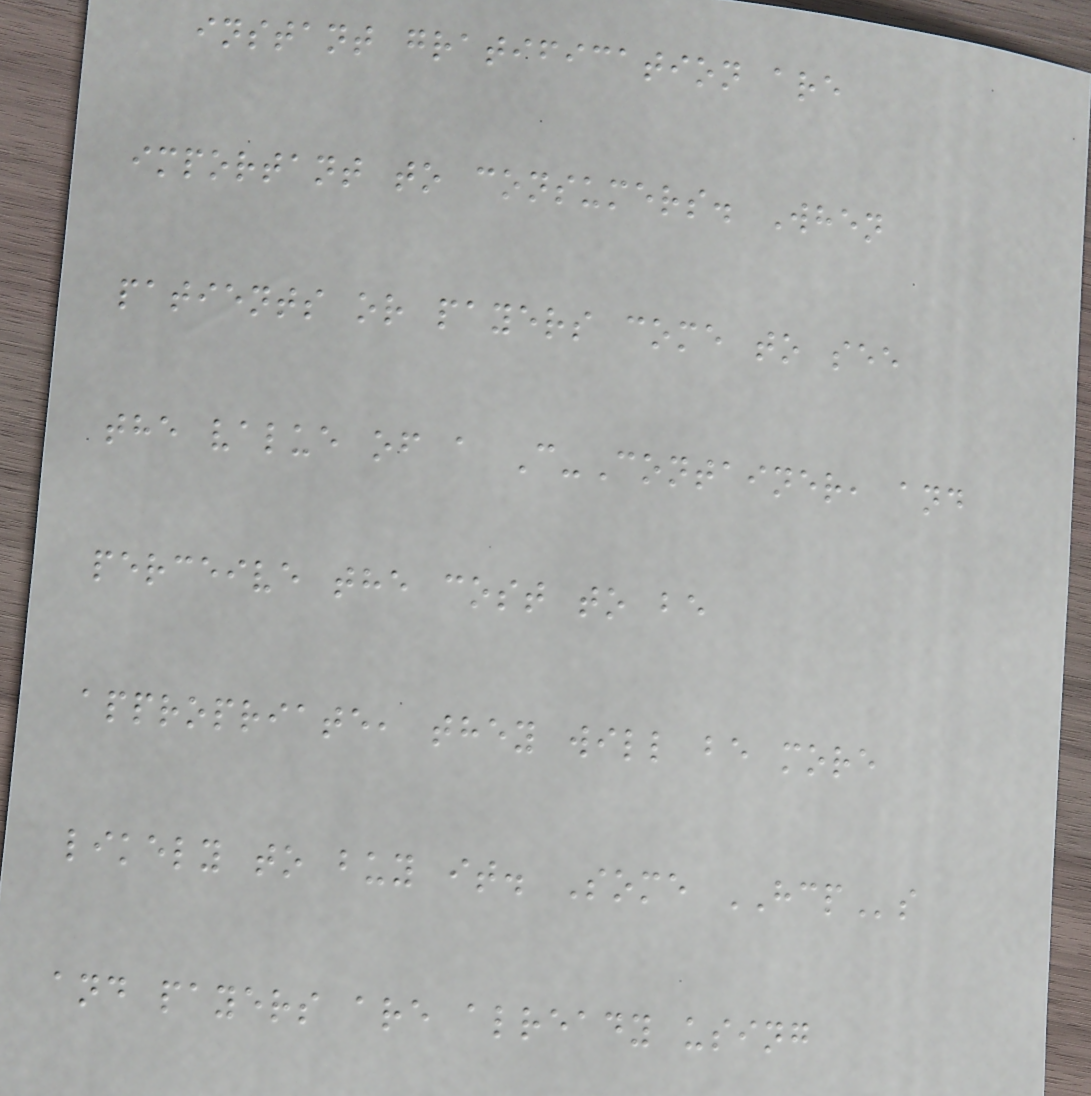instant gratification are
important to consumers. When
patients or payers come to see
the value of a C-Container, and
perceive the cost to be
appropriate, they will be more
likely to buy it. Some HCPs
and payers are already using
